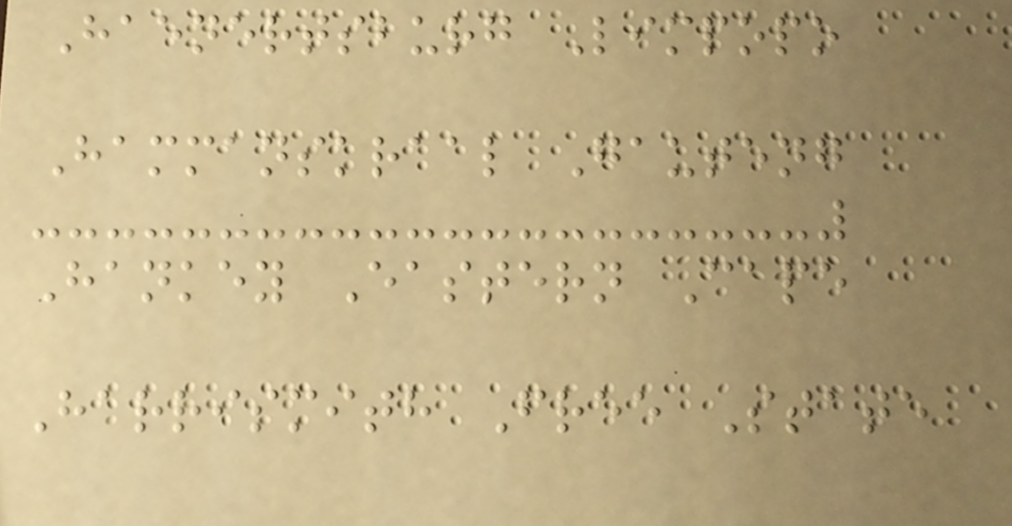Haenertsburg Limpopo
Hammanskraal Gauteng
Hankey Eastern Cape
Harrismith Free State
